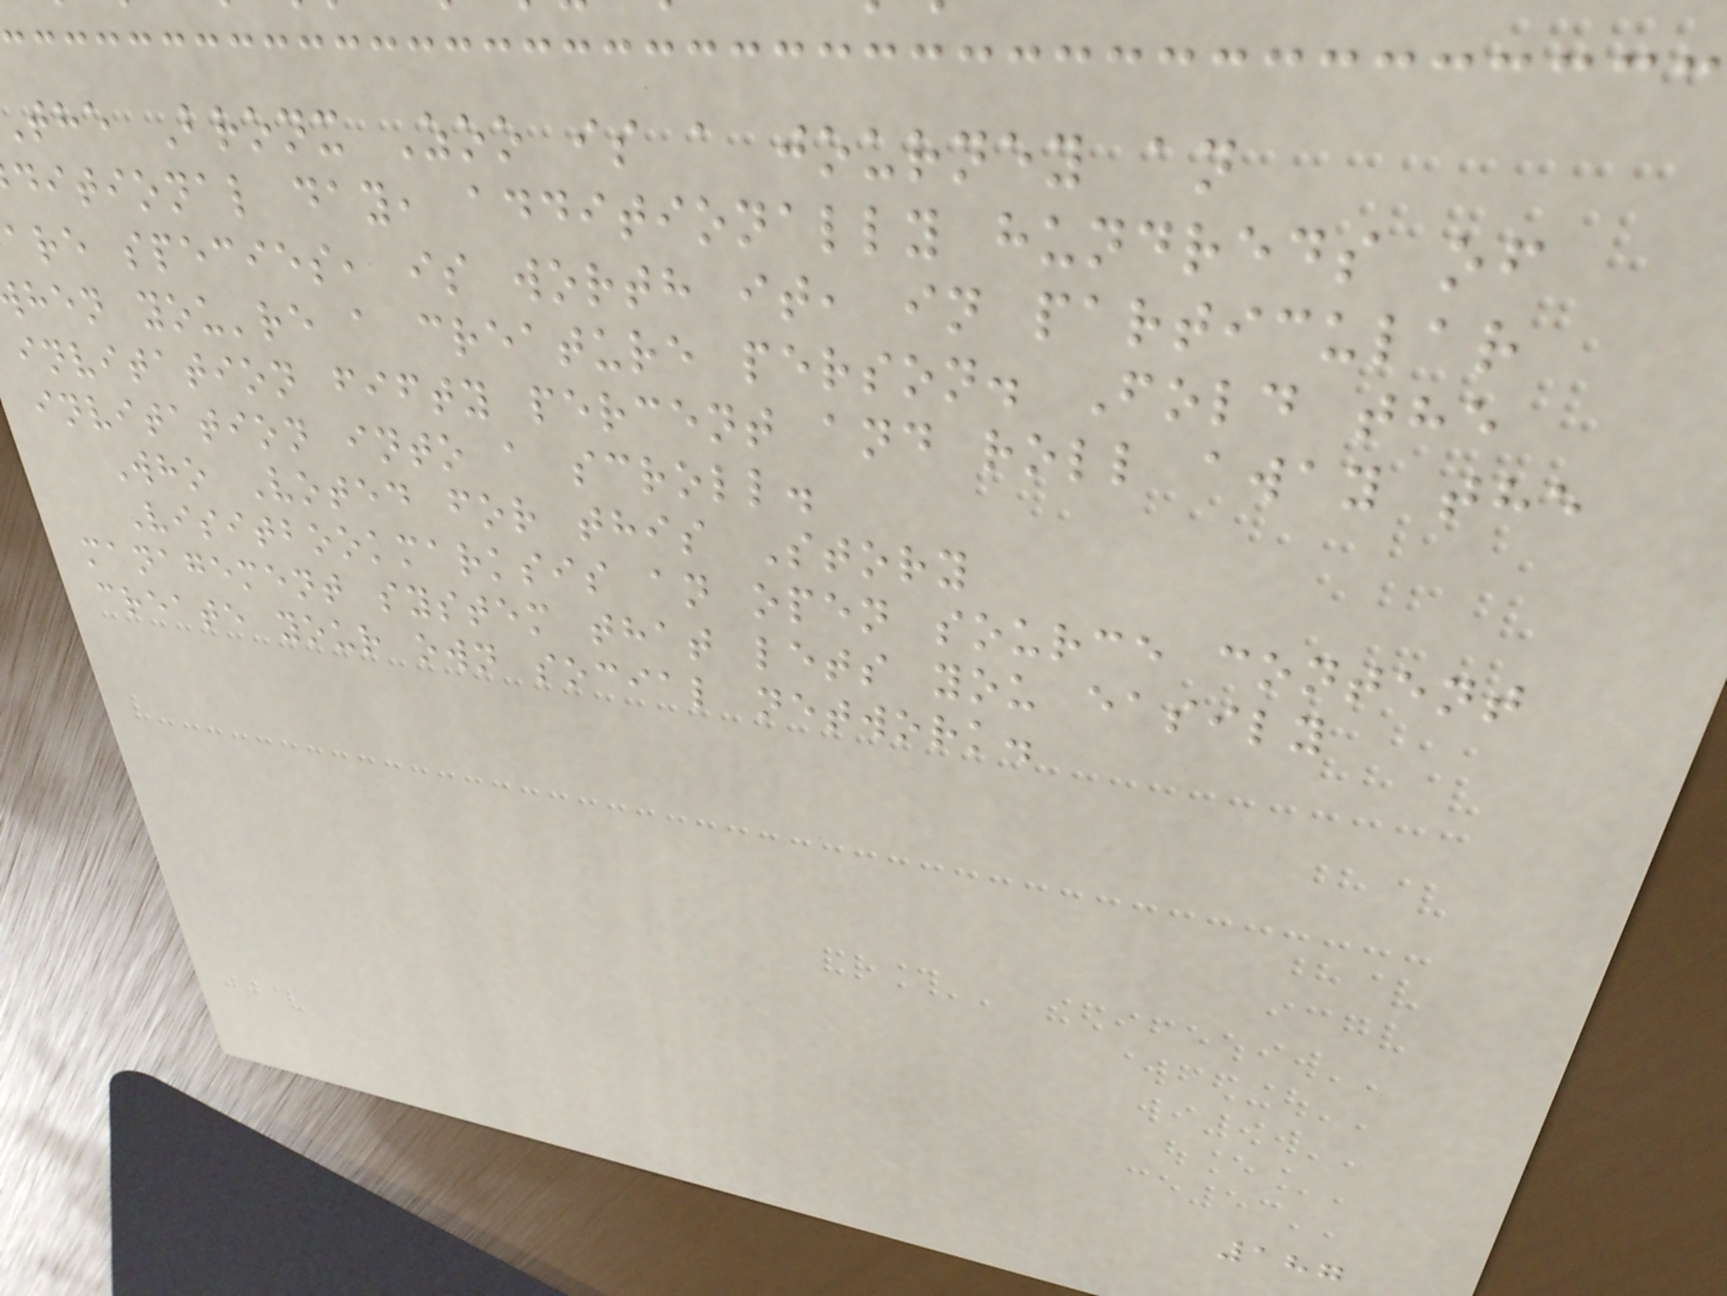the Bronx Zoo is a journey an
ditional day, additionally hundreds of
are species, is worth it, in particular
hen you're a creature person. Fold the
invitation fifty percent and roll away the
invitation into a scroll.
Who Voted for this Story
Visitbookmarksis an open source content
management system that lets you easily
create your own social network.
187
